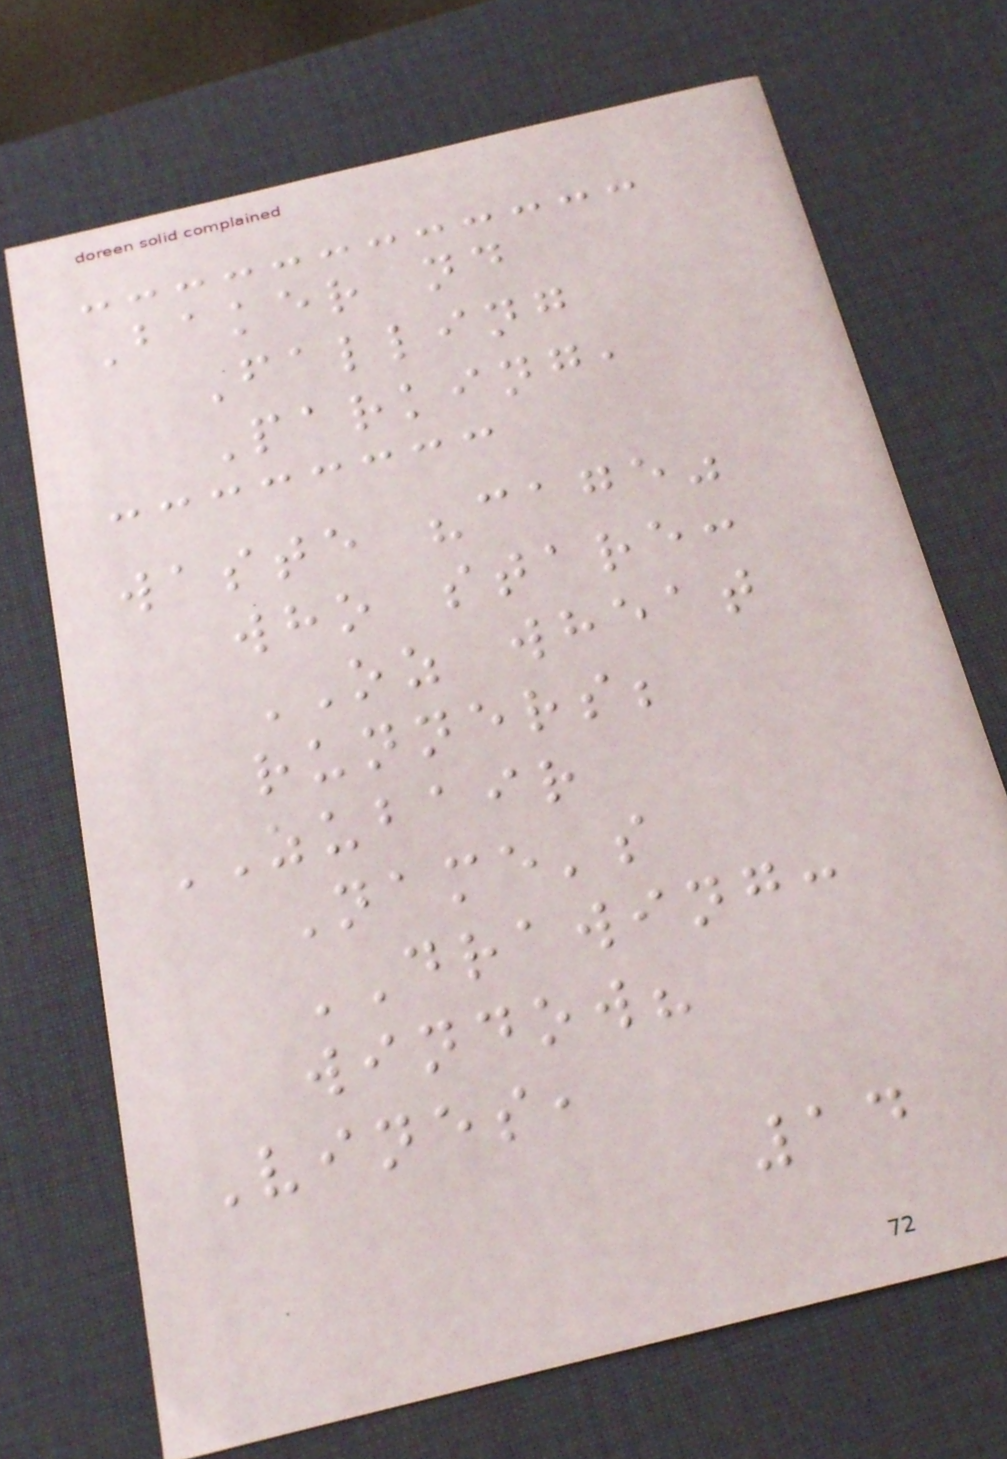Baker nd
Falling
Parking,
waste "cage"
who stare:
OZ wheat
runners;
ZUBAIR
Name's
DRAWING:
window?
Vines,
14
